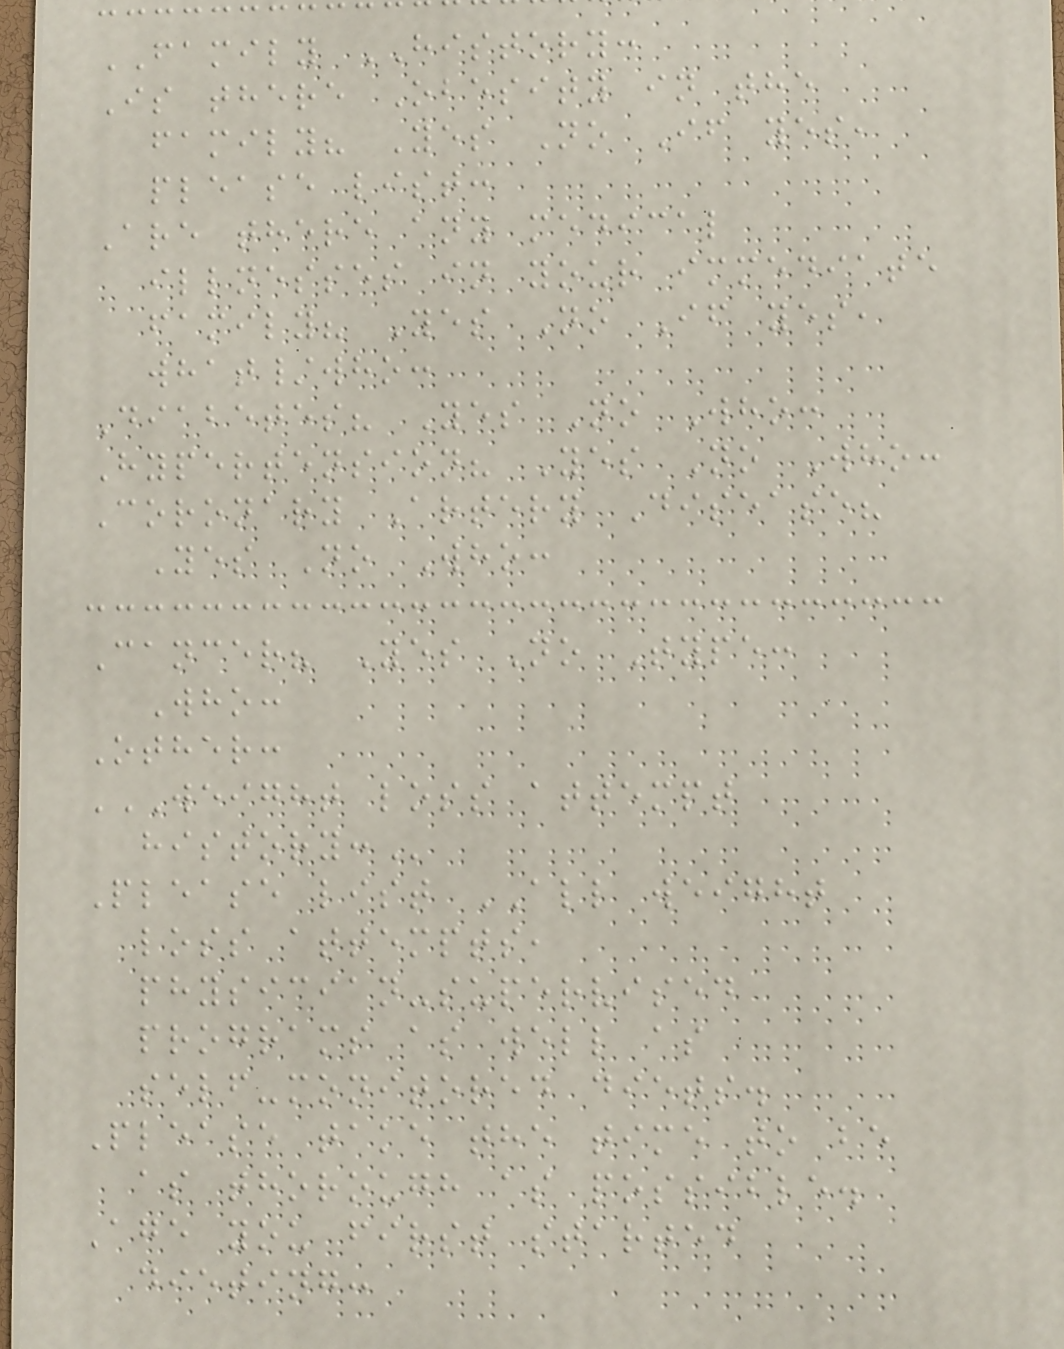FAMILY HISTORY:
Is there Obesity in the
family? Yes No If yes,
please list:
Are there any medical
illnesses in your immediate
family? Yes No If yes,
what/who:
Diabetes? Yes No Who:
Hypertension? Yes No Who:
Coronary Artery Disease?
Yes No Who:
Cancer? Yes No Type:
Who:
Other:
WEIGHT LOSS ATTEMPT
HISTORY:
Please list ALL weight
loss attempts,
physician-supervised
programs as well as
self-monitored diets.
Please take the time to be
as thorough as possible.
Age you first started
dieting:
